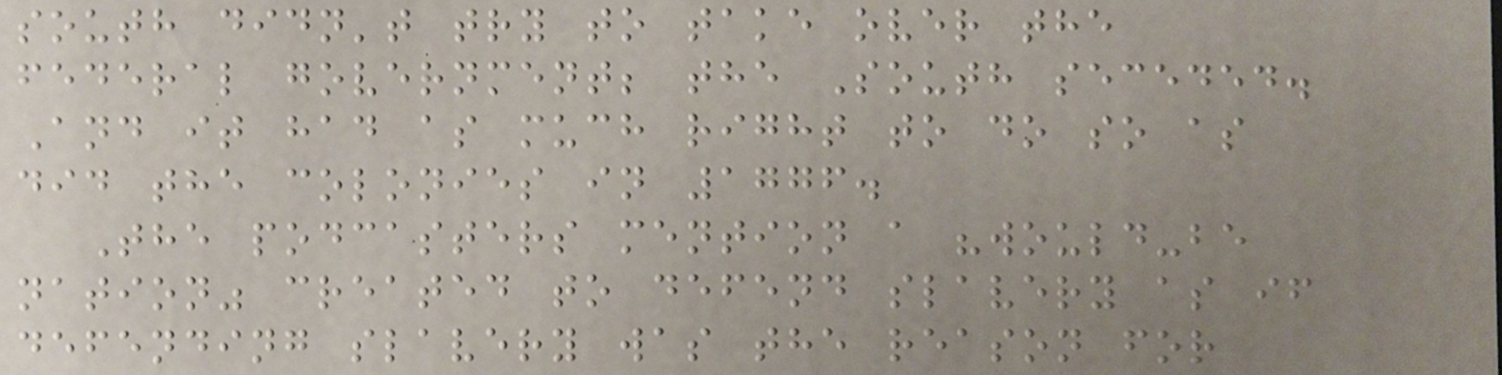south didn't try to take over the
federal government; the South seceded.
And it had as much right to do so as
did the colonies in 1776.
The podcasters mention a "would-be
nation" created to defend slavery as if
defending slavery was the reason for
